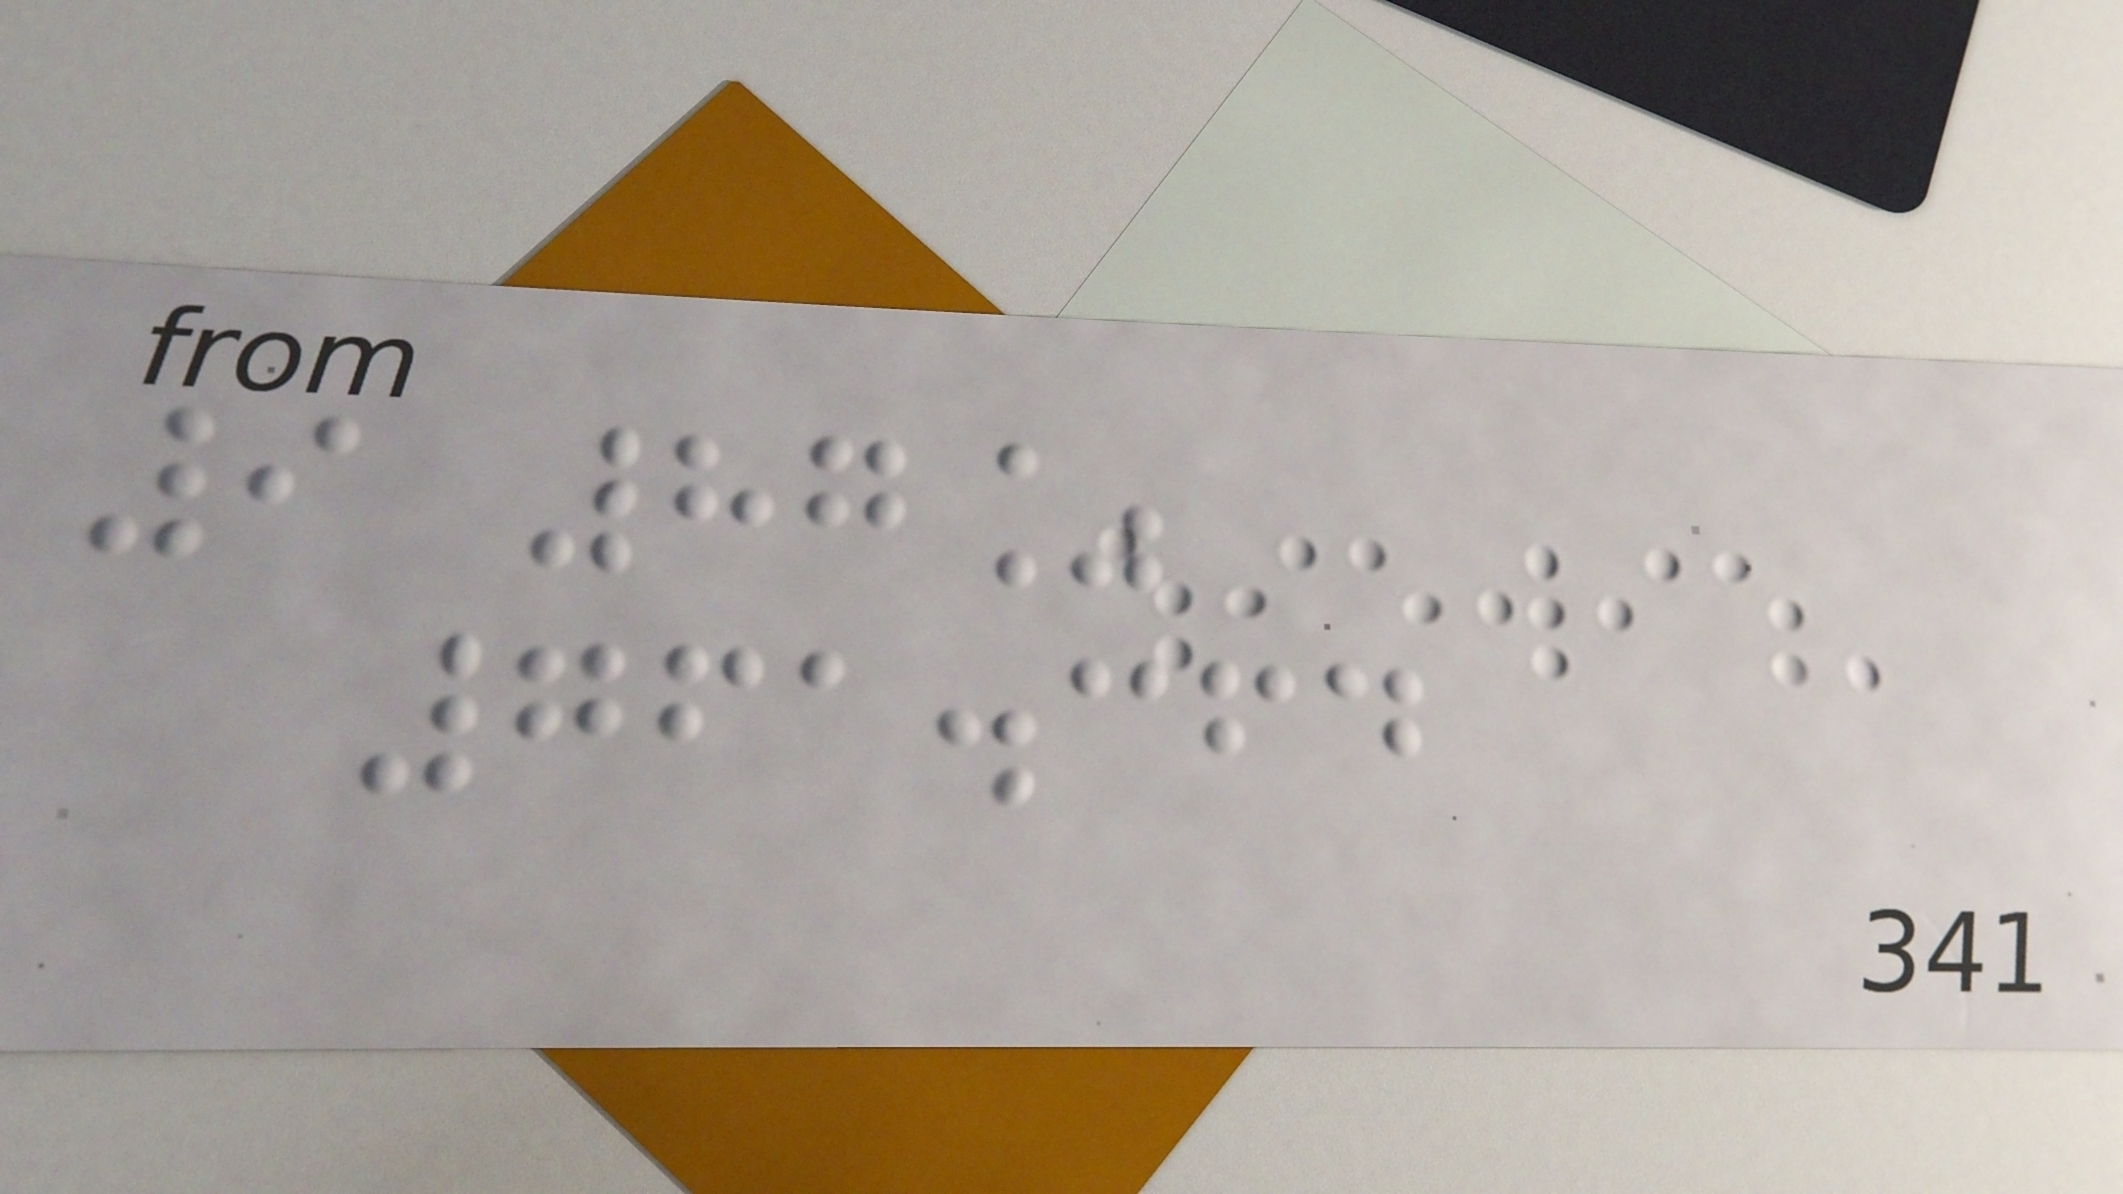9 87%
761.364
